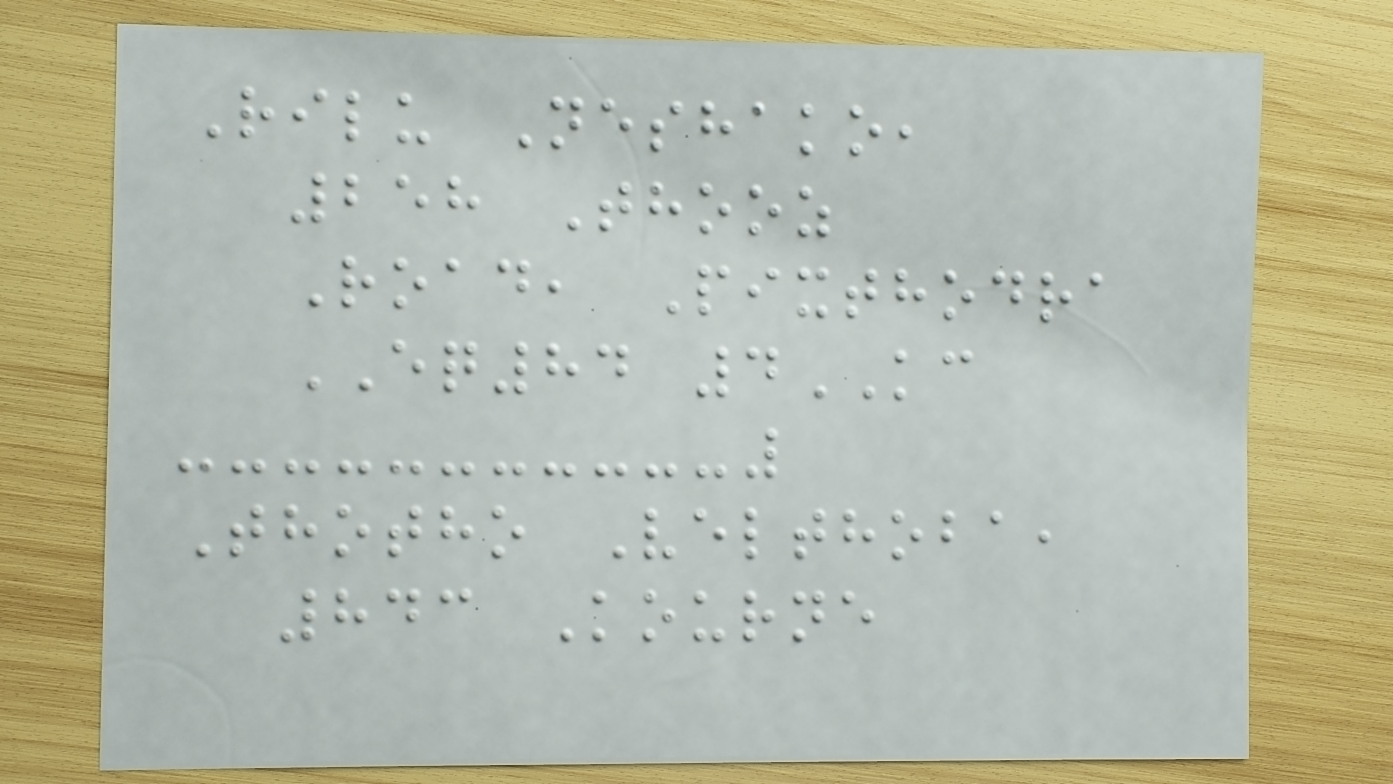Rilu Neshako,
258 Thooz
Road, Pixthodra
EQ84 4KC
Thotho Velthoba,
843 Kourne
